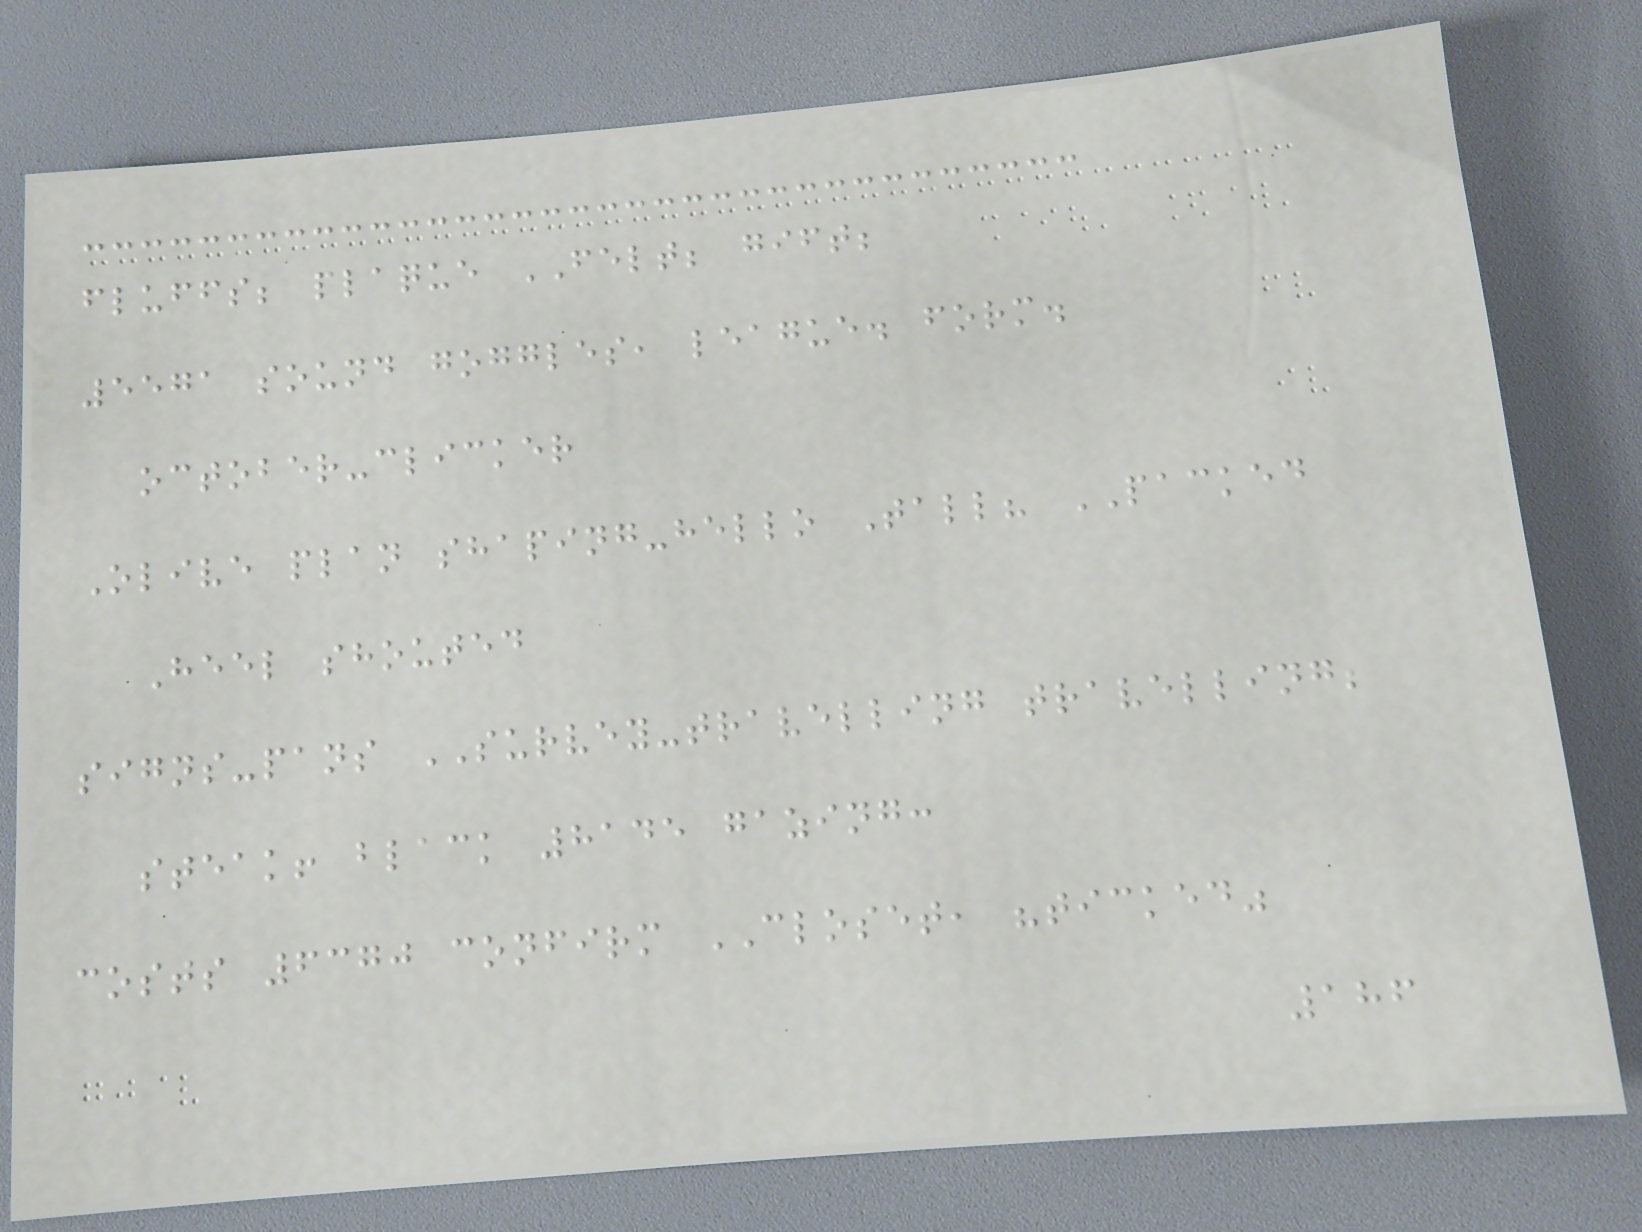fluffs; plaque FELT; gift;
5571 sound goggles, league. form.
october-clicker
Olive plan shaping-hello Tall? PACKED
Heel shouted
signs-pans SURVEY-travelling travelling;
steak! black 8145 gazing:
costs 6370 confirm CLOSET, "ticked"
186
